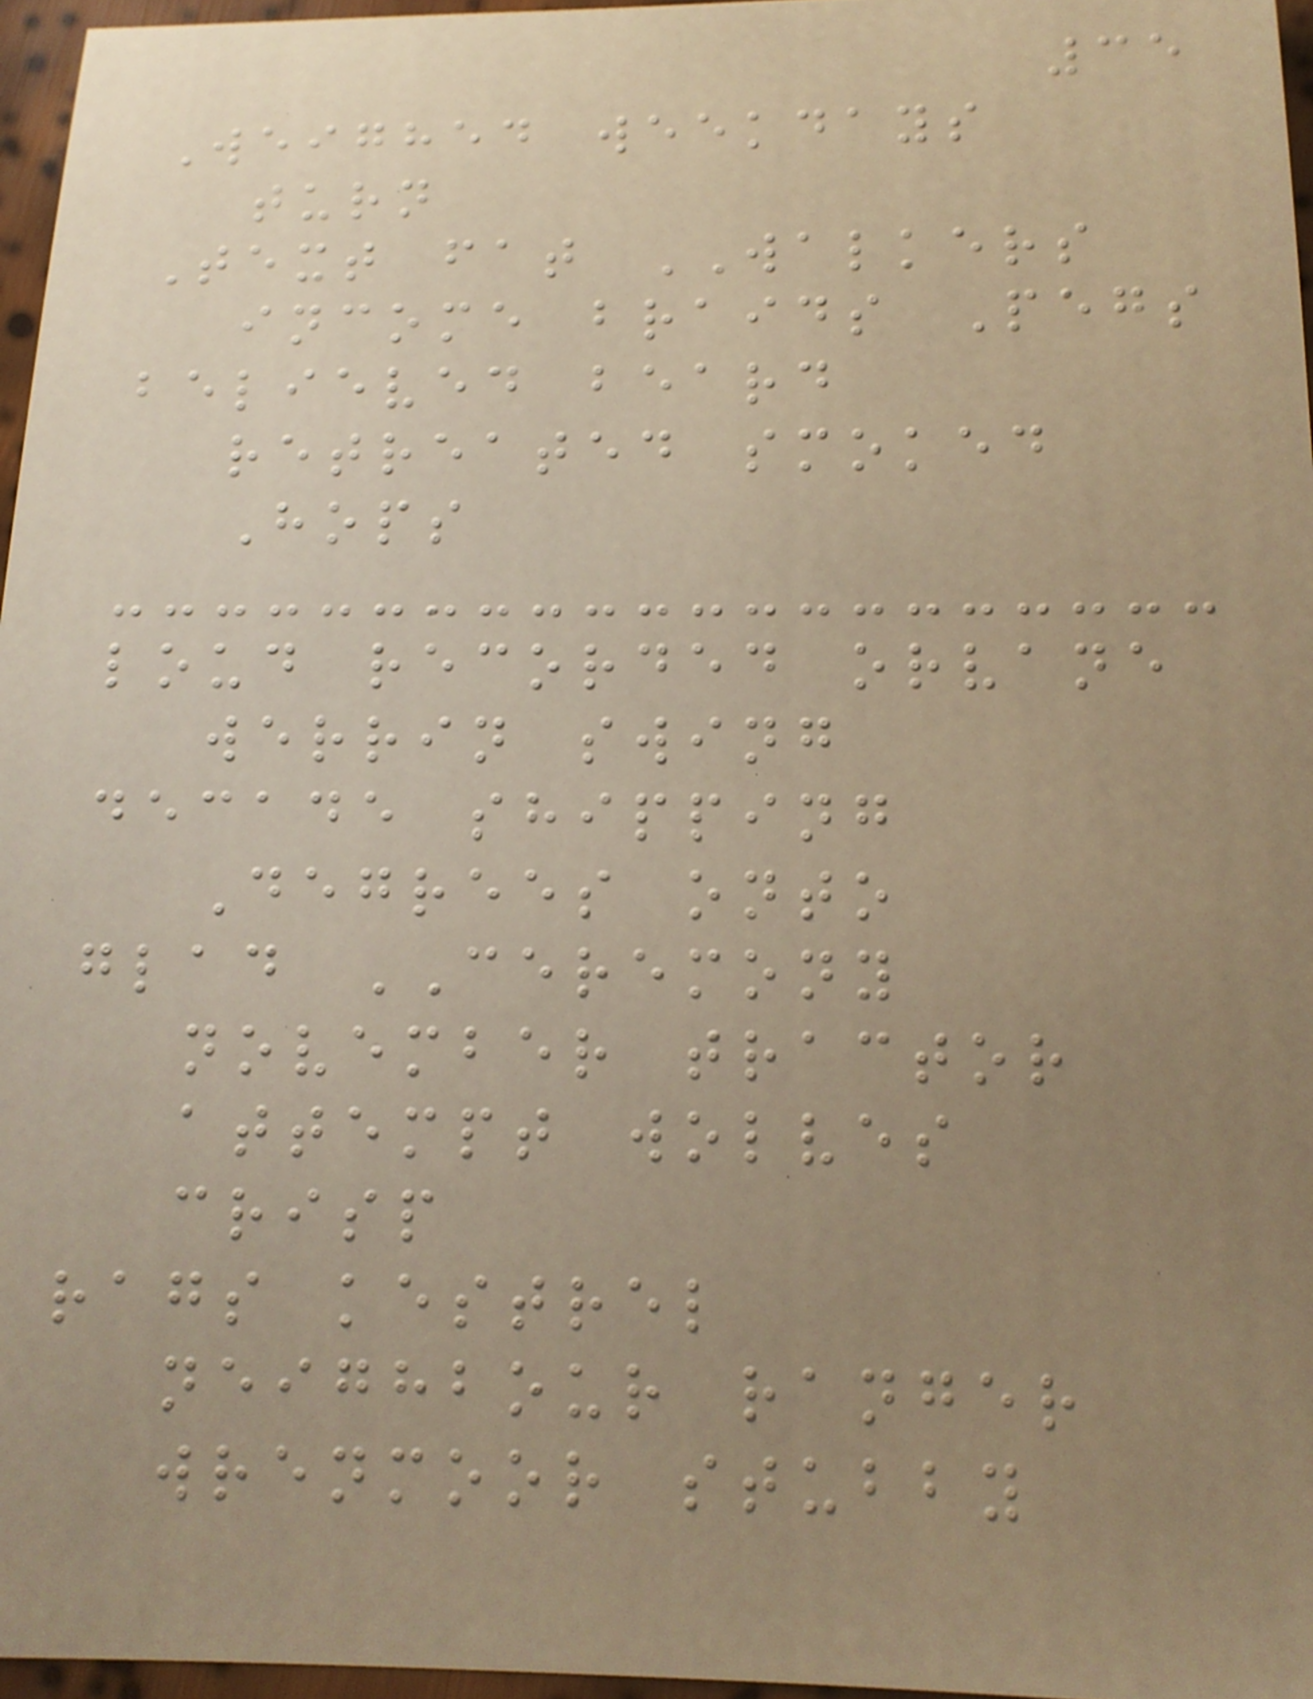35
Weighed weekdays
turn
Text fat WALKERS
income braids Pegs
believed beard
retreated smoked
Hops
loud recorded orvane
werrin swing
decade shipping
Degrees onto
glad CEREMONY
november tractor
attempt wolves
crisp
rags kestrel
neighbour ranger
wrenmoor stubby
